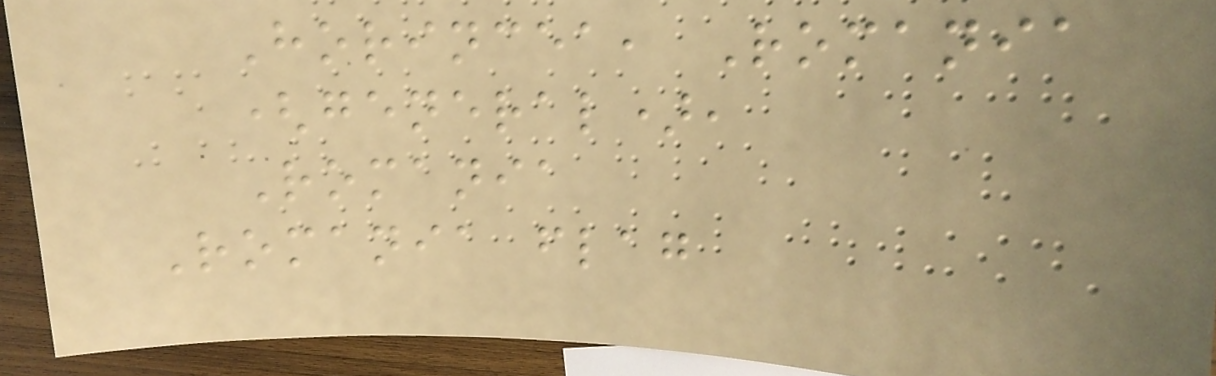Horincea, Romania
(general),
Romania
Romania flag
